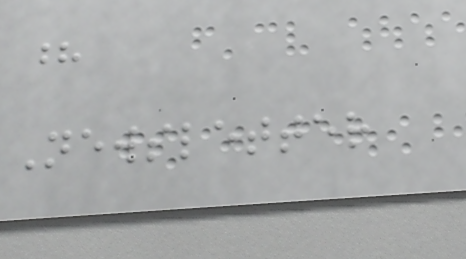?
Newsletter
